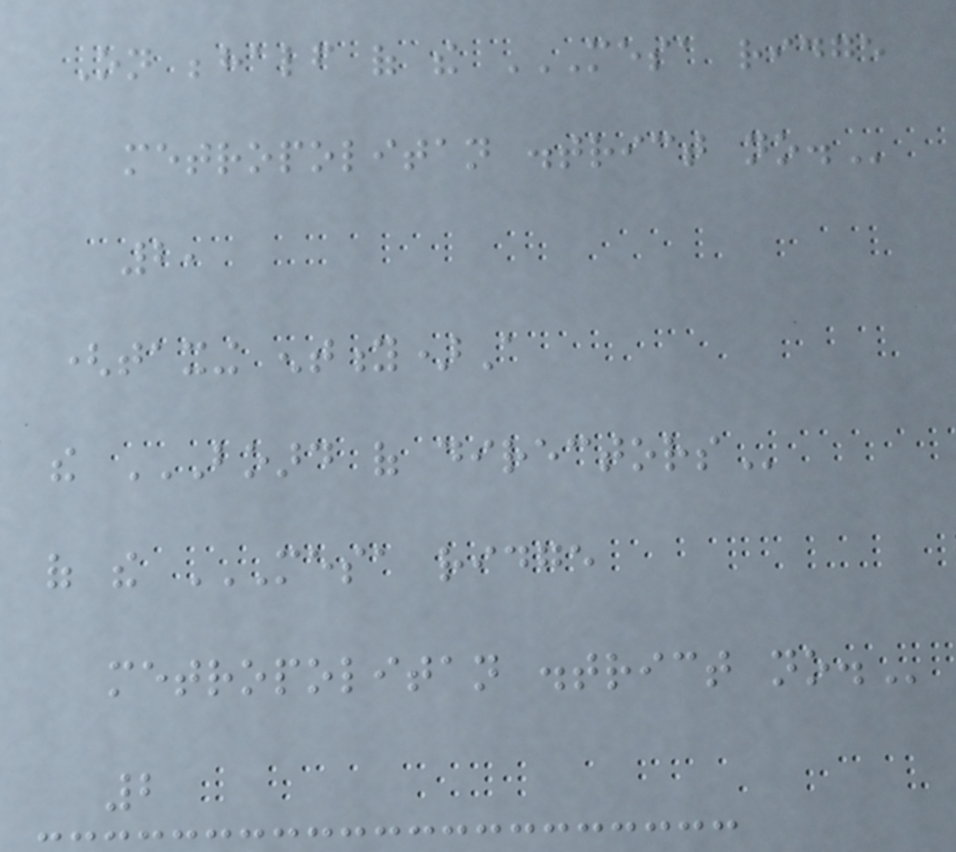On behalf of the MESA RIDGE
METROPOLITAN DISTRICT NO.
2,
(taxing entity)A
the BOARD OF DIRECTORS
of the MESA RIDGE
METROPOLITAN DISTRICT NO.
2
